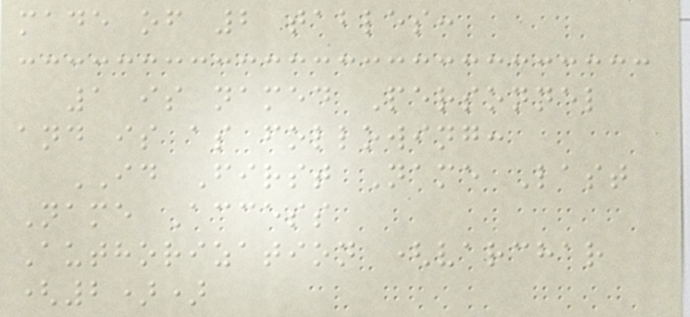made of 2 tables:
1 is named Personnel
and is as following:
ID First Name Last
Name Access
Authorization (varchar
(2))
